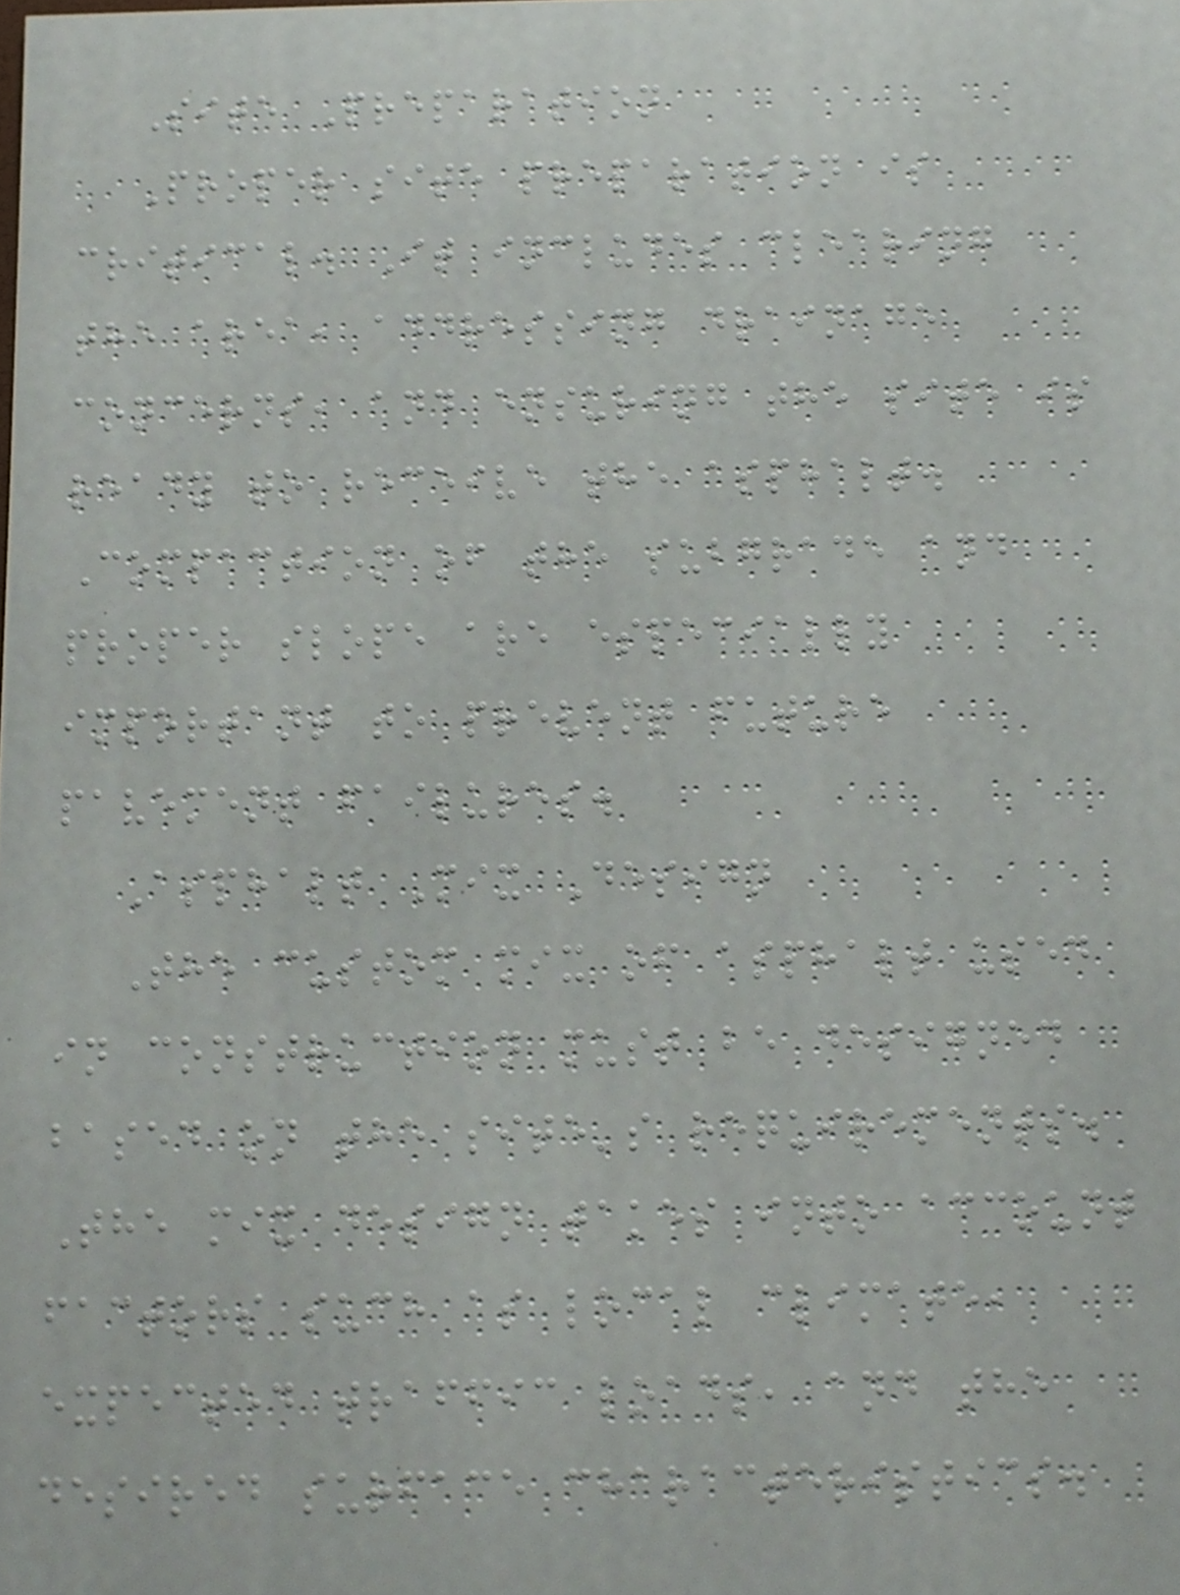Site Preparation
Proper site preparation is
critical. It includes clearing
the area, addressing drainage
concerns, and ensuring the site is
ready to receive the asphalt.
Compaction of the subgrade and
proper slope are especially
important to prevent future
pavement failures.
Asphalt Mix Design
The custom mix of asphalt used
in construction must be designed
based on the site's requirements.
The mix design takes into account
factors such as local climate,
expected traffic loads, and the
desired surface characteristics.
